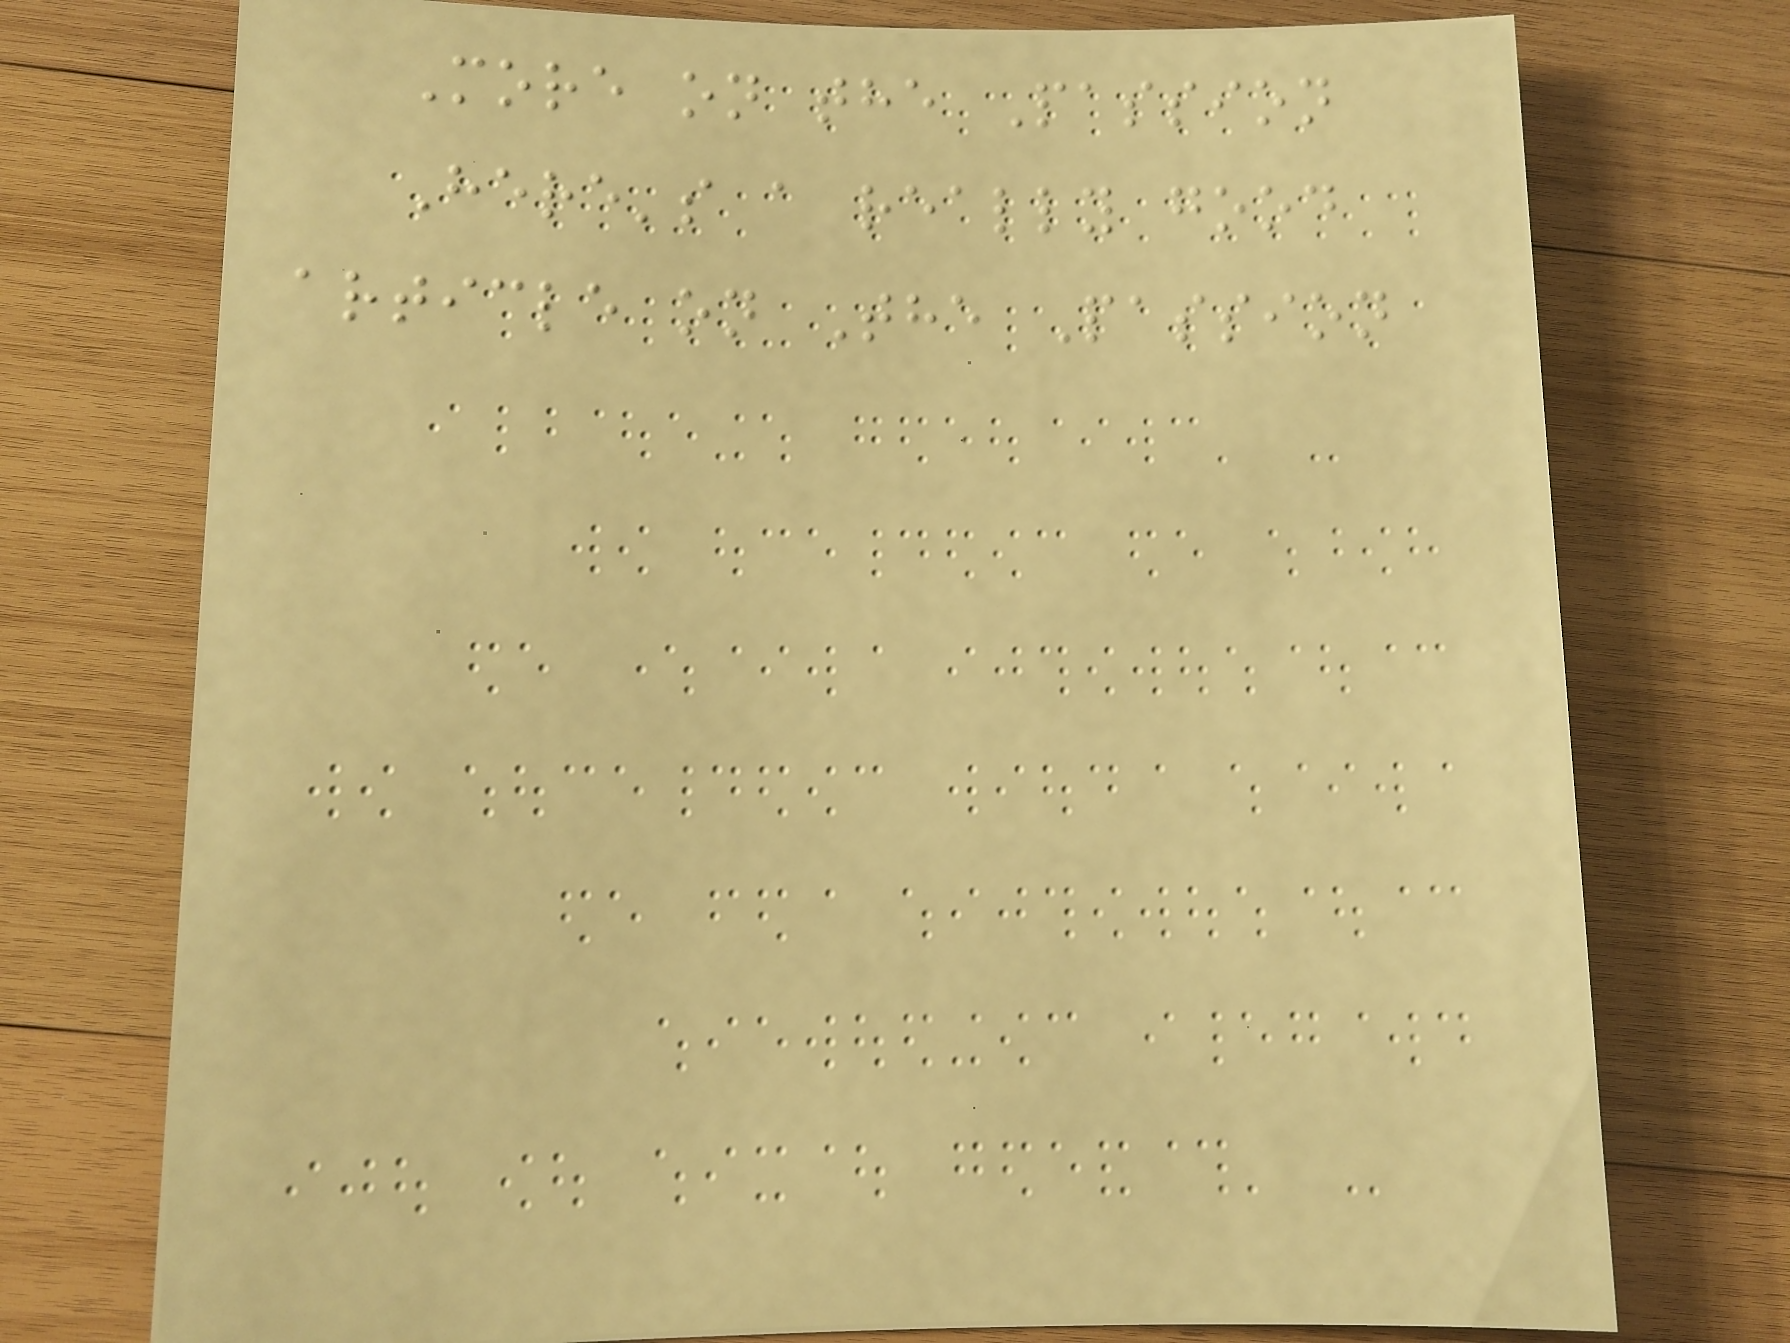More on the Passion
Here's a really good
article on The Passion
